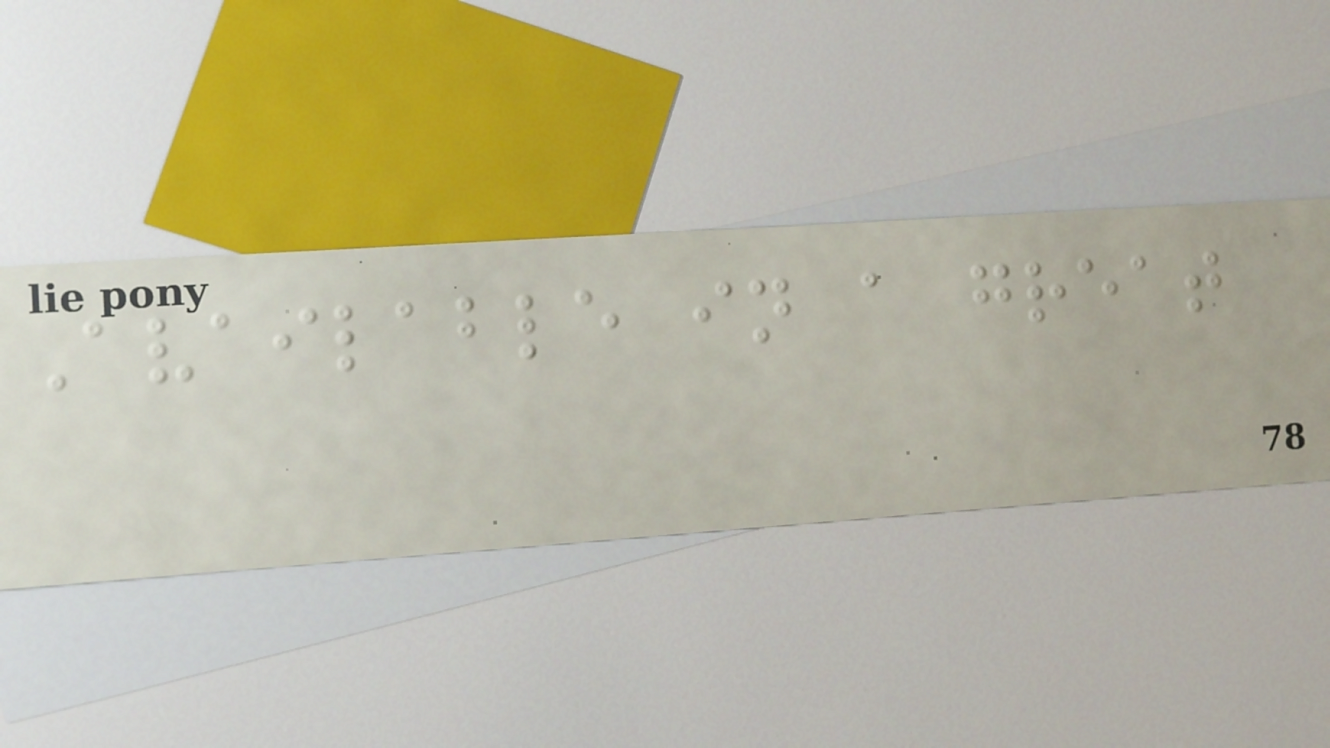Available in a great
